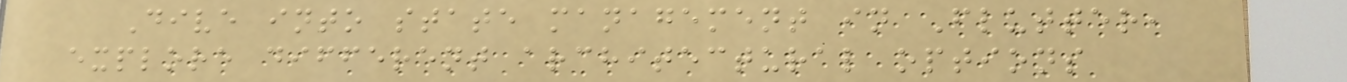Dive into state management in Flutter,
explore different architectural options
